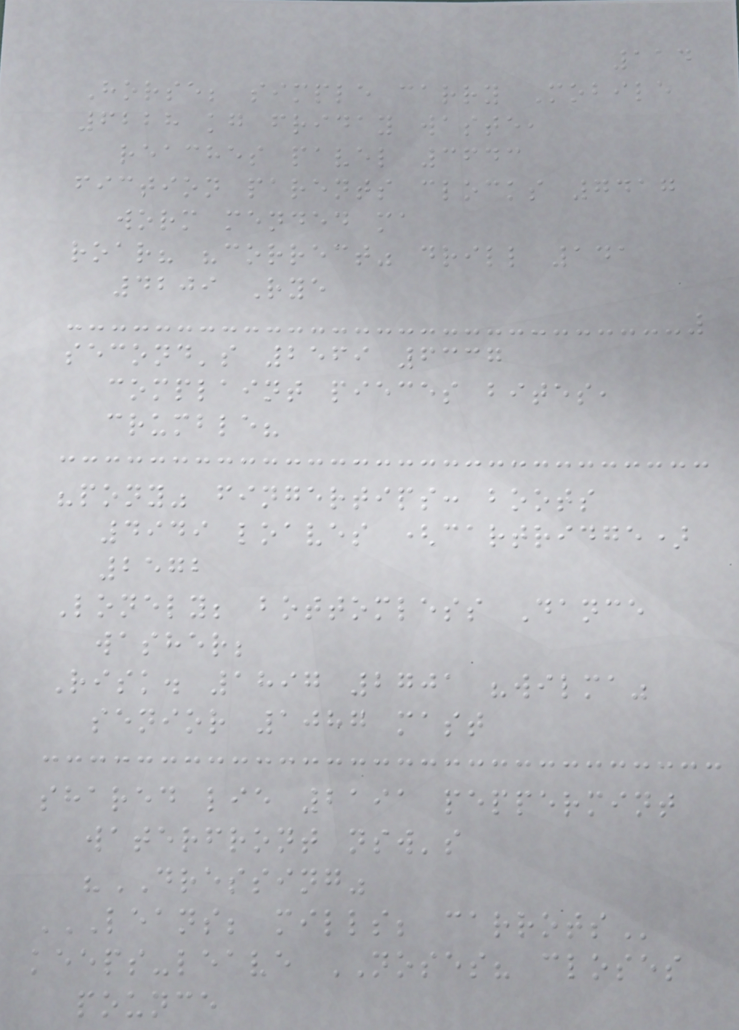114
Horse; simple carry Mobile
6228 kg friday waste,
reaches pavel 3643
fiction parents clocks 7417
worm mended ma
roar? "correct" drill 141
4209 Rye
second's 2569 6337
complaint pieces bites,
crumble?
"pony" fingertips: boots
4949 loaves (cartridge)
2572
Lonely; bottomless Dance
washer;
Risk. 1897 2701 "wilma"
senior 1087 mast
shared lie 2191 peppermint
waterfront nsw's
"DRESSING"
LEANS; MILLS; CARROTS
keeps-leave NOSES? closes
pounce
